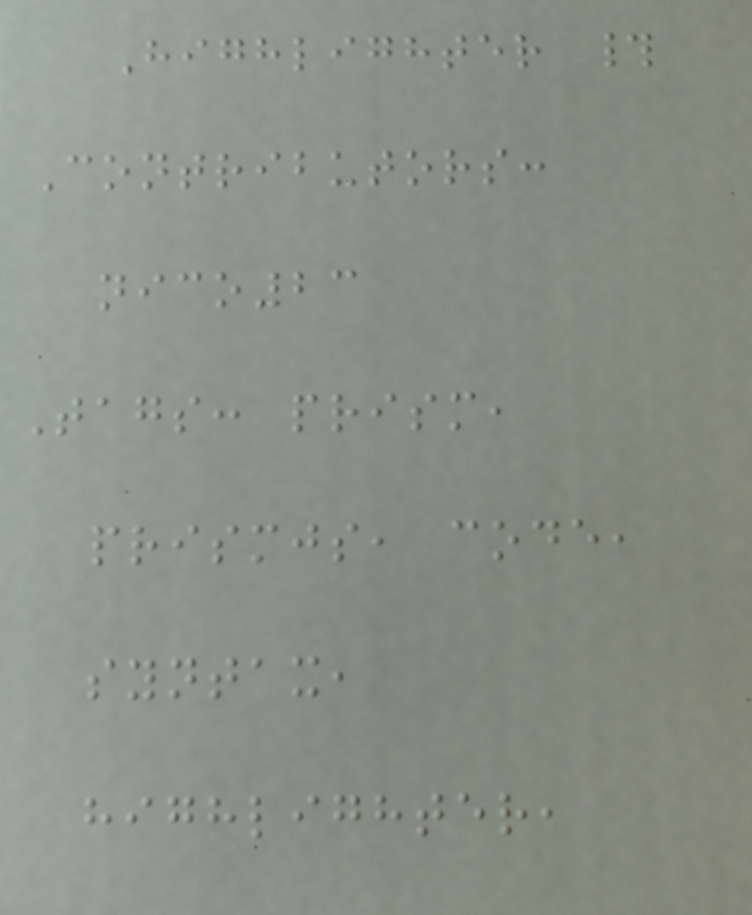Highlighter #
Contributors:
nico23
Tags: prism,
prismjs, code,
syntax,
highlighter,
